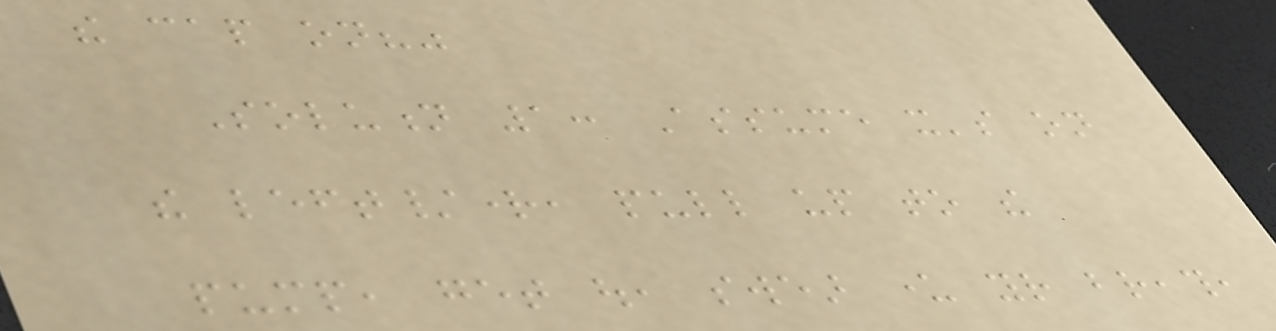the cap on?"
Solution 1: Assume it's on
the left/right, pull up to the
pump, get out, swear under your breath,
